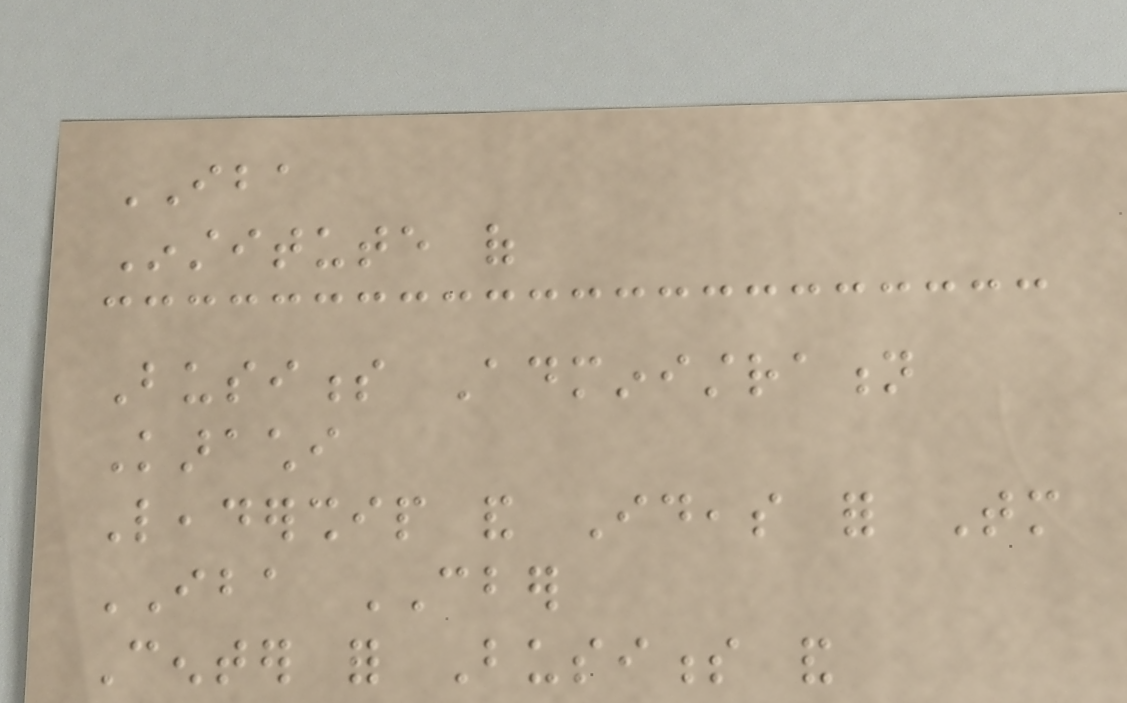IBA
Institute of
Business Administration
Karachi
Leadership and Ideas for Tomorrow
IBA CBER
Center for Business and
